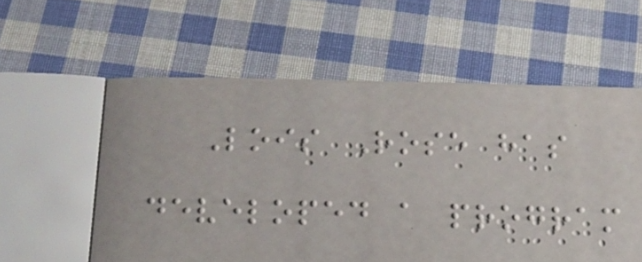Lois Rose has
developed a program
